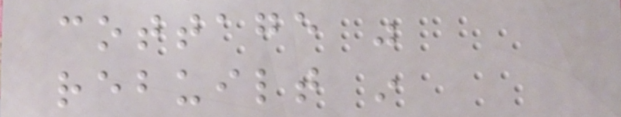cottage was
rebuilt in
